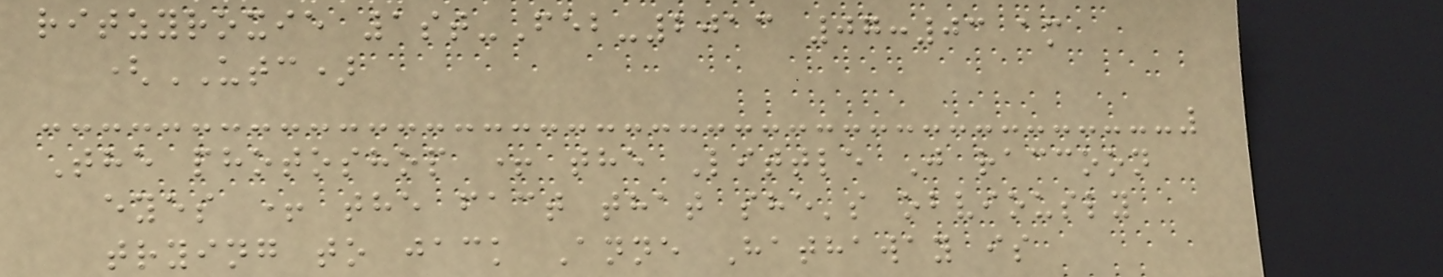ritzyroxie 1st-Feb-2013 07:03 am
(UTC)
The photoshop + the Little J raccoon
eyes + the fact that she's obviously
trying to jack Anne Hathaway is
